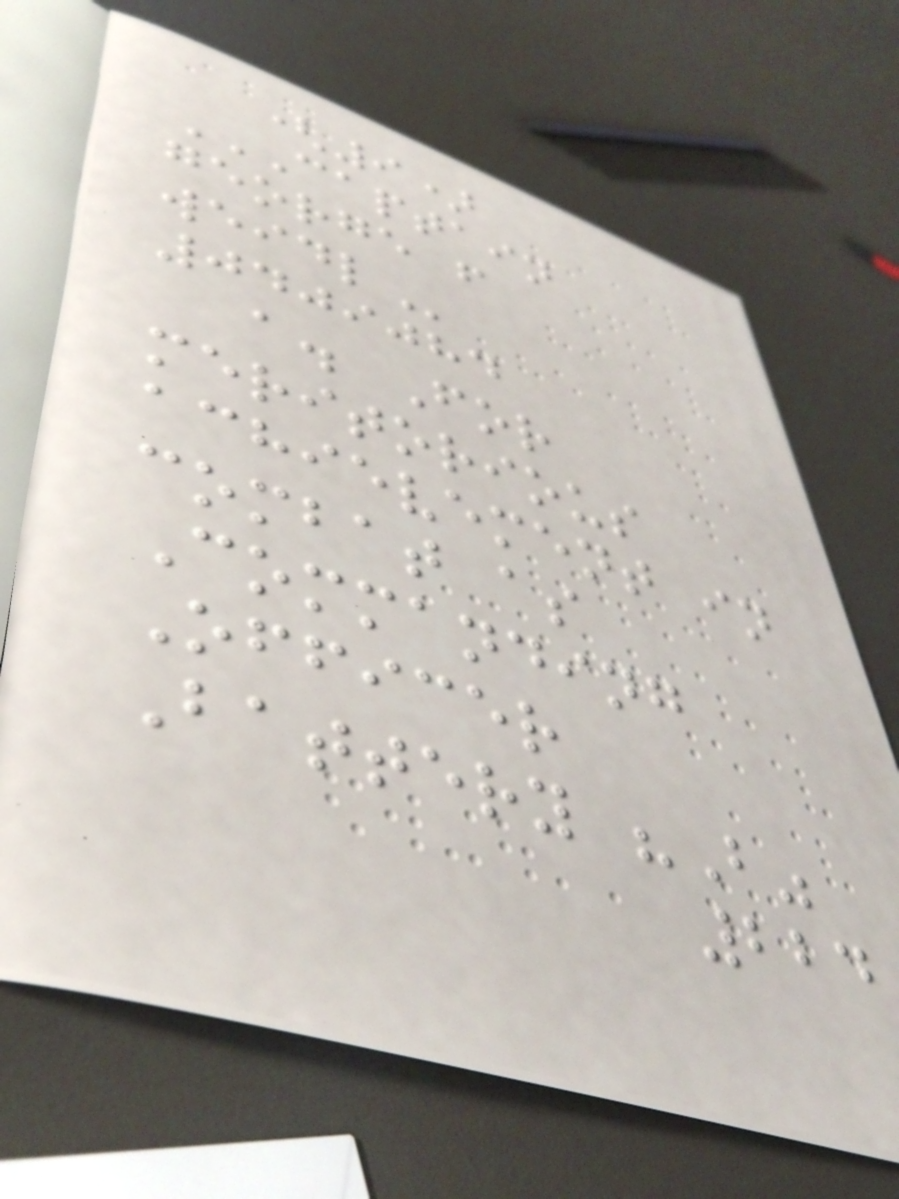(9)
CAPTAIN
GEORGE F
WEIDL
0409084
a. For
meritorious
achievement in
combat as
Commanding
Officer
Battery "B"
224
